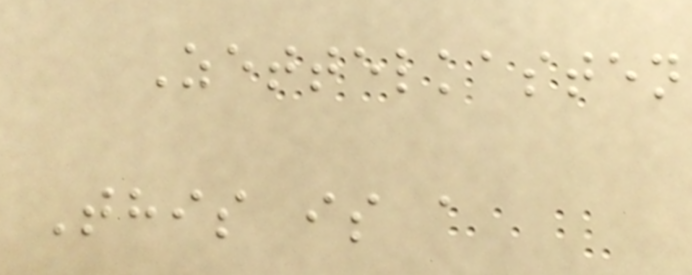Zettelkasten
This is a
